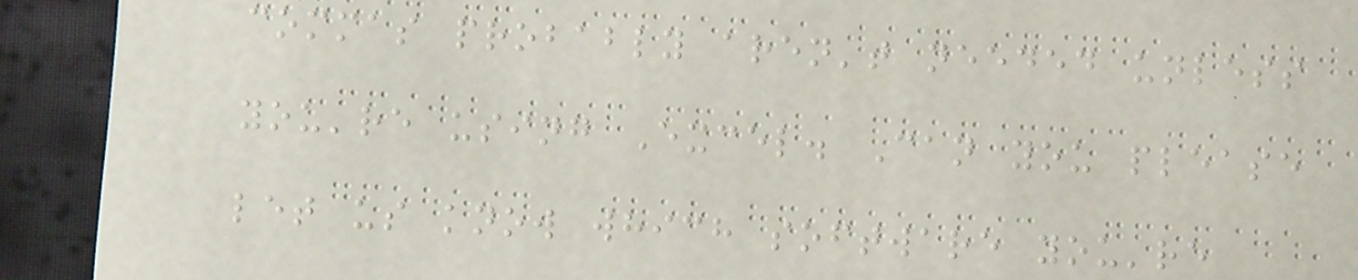commas probably aren't needed unless
you're using Excel. Can you please
let us know which software you're
